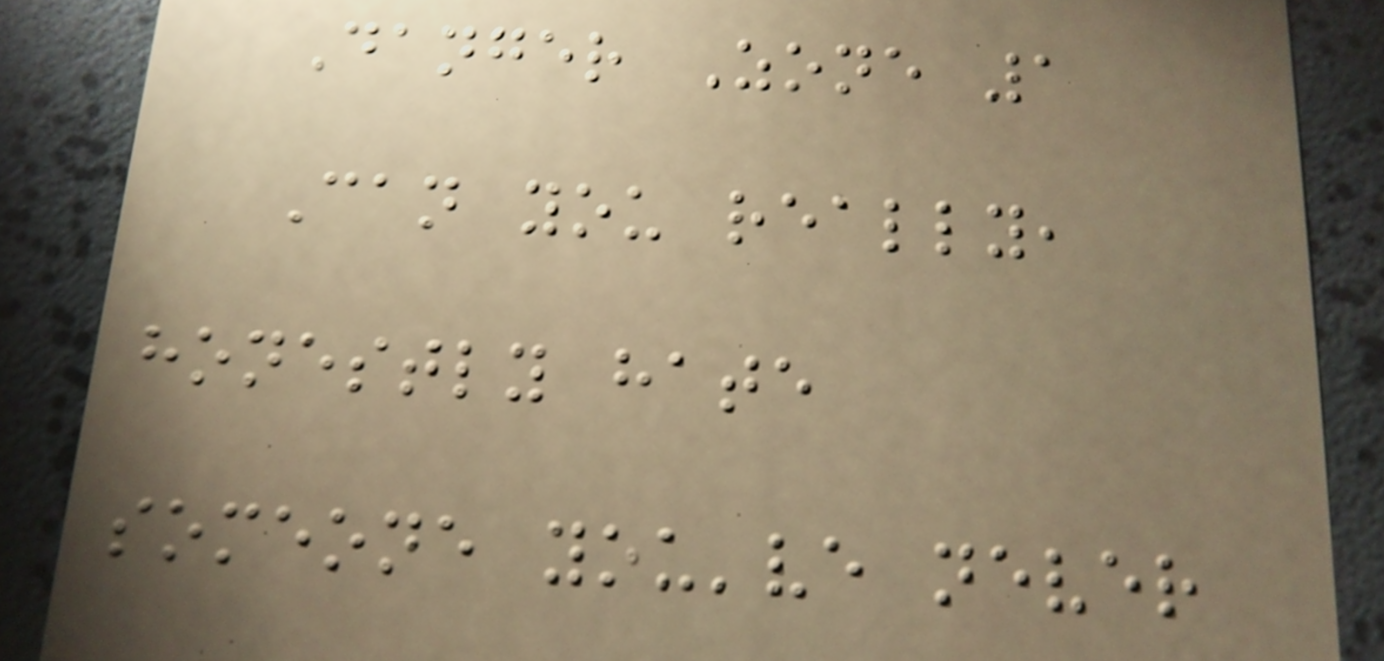Danger Zone 1
Can you really,
honestly hate
someone you've never
